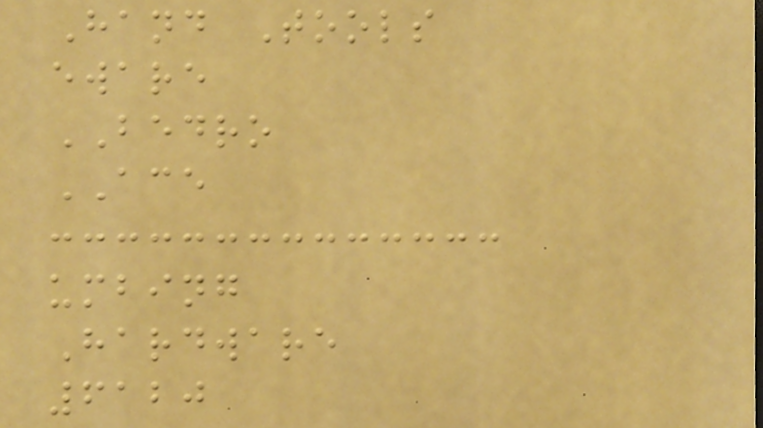Hand Tools
eware
BEDRO
ACE
umbing
Hardware
6120
